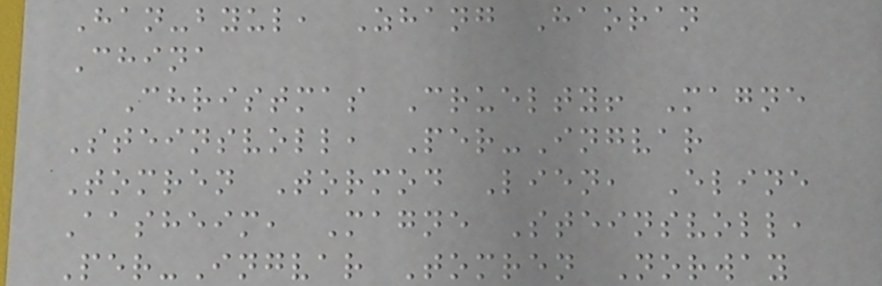Han-byul, Zhang Haoran
China
Christmas Cruelty! Magne
Steinsvoll, Per-Ingvar
Tomren Tormod Lien, Eline
Aasheim, Magne Steinsvoll,
Per-Ingvar Tomren Norway
